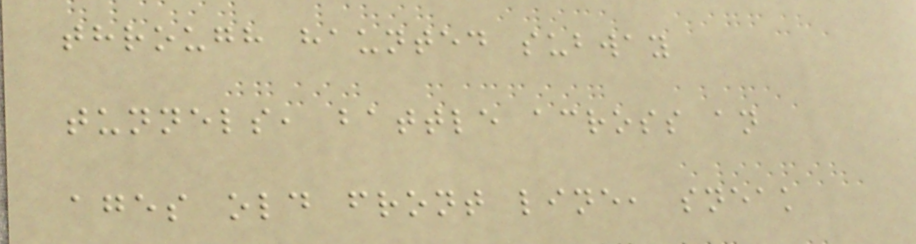through haunted subway
tunnels, battle across an
ages old front line, sneak
